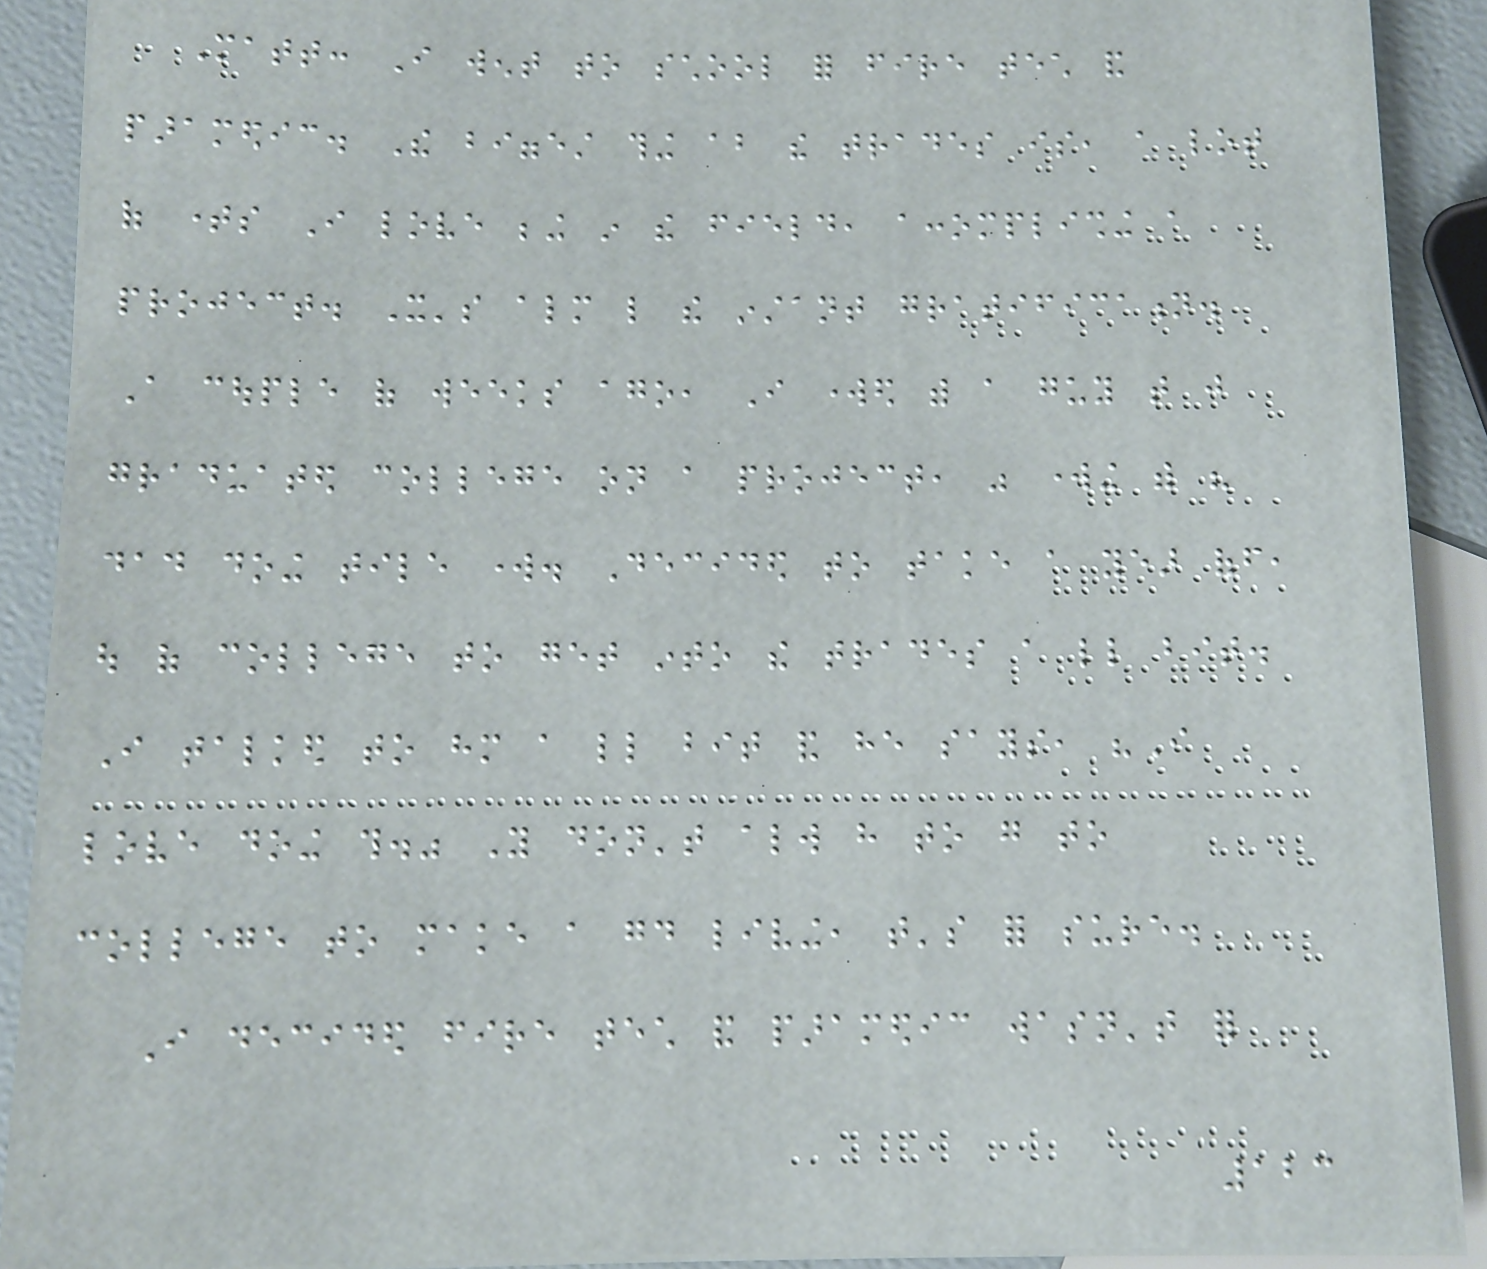Matt: I went to school for fire tech and
paramedic. The biggest thing about the trades is, a lot
of times I love being in the field, accomplishing a
project. It's almost like the instant gratification.
A couple of weeks ago, I worked with a guy that just
graduated college on a project, was working with his
dad doing tile work. Decided to take a year off,
out of college to get into the trades a little bit.
I talked to him a little bit and he says, "I
love doing this." You don't always have to go to
college to make a good living, that's for sure.
I decided fire tech and paramedic wasn't for
123
